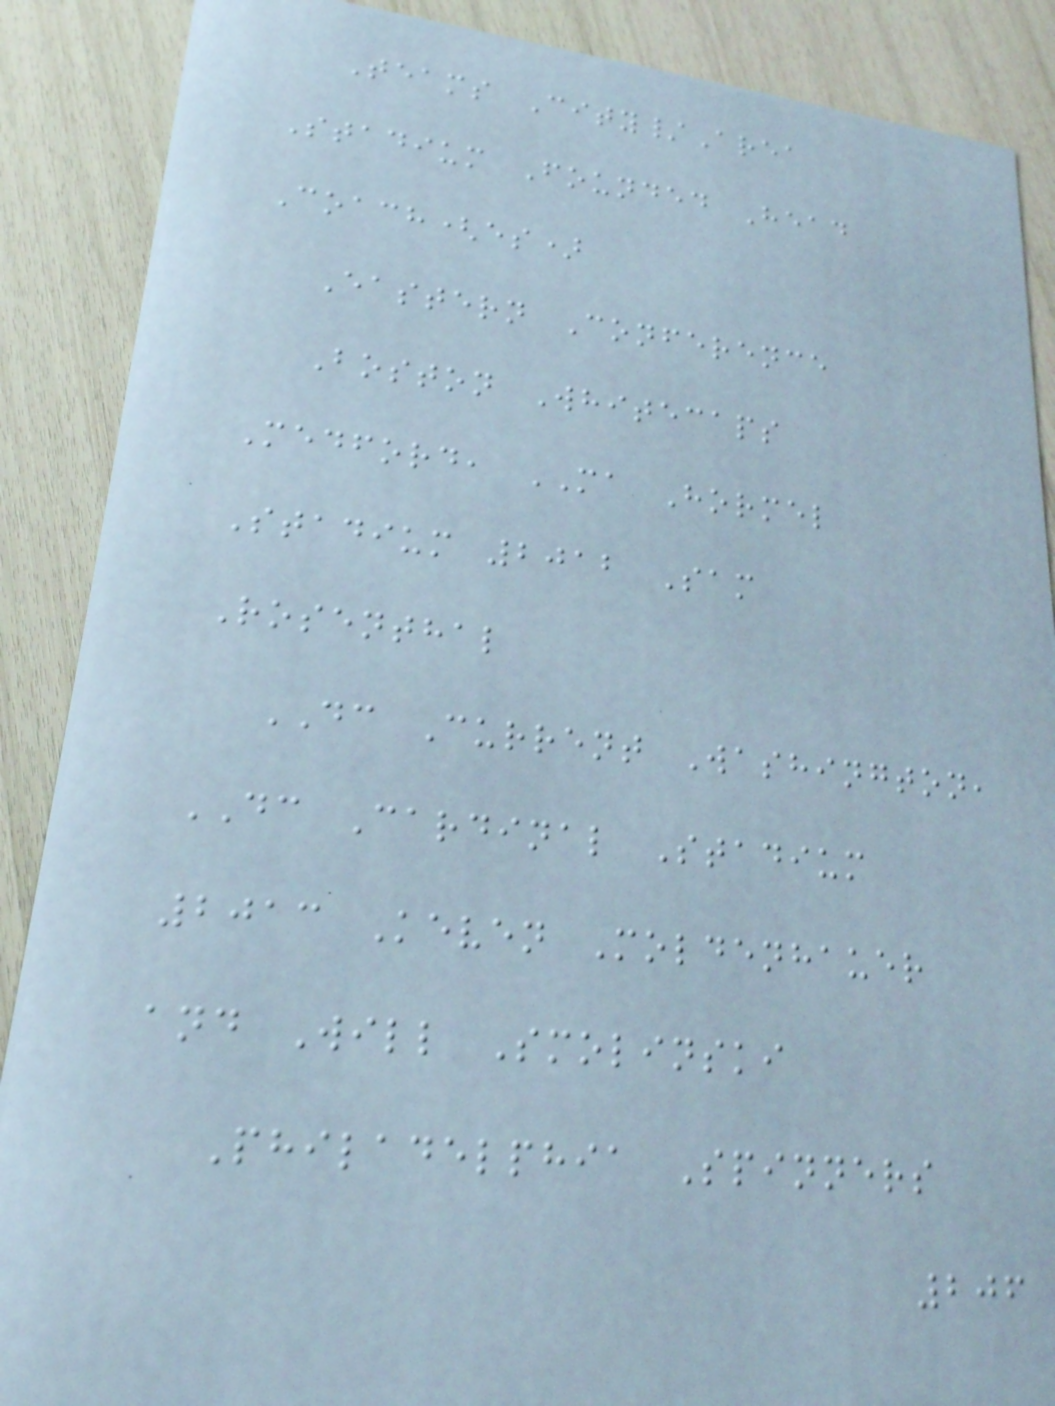Teams City/Area
Stadium Founded Head
Coach(es)
Eastern Conference
Boston Whitecaps
Medford, MA Hormel
Stadium 2012 Sam
Rosenthal
DC Current Washington,
DC Cardinal Stadium
2013 Keven Moldenhauer
and Will Smolinski
Philadelphia Spinners
206
